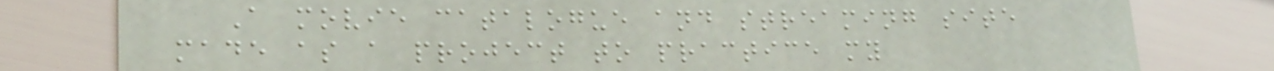A movie catalogue and streaming site
made as a project to practice my
